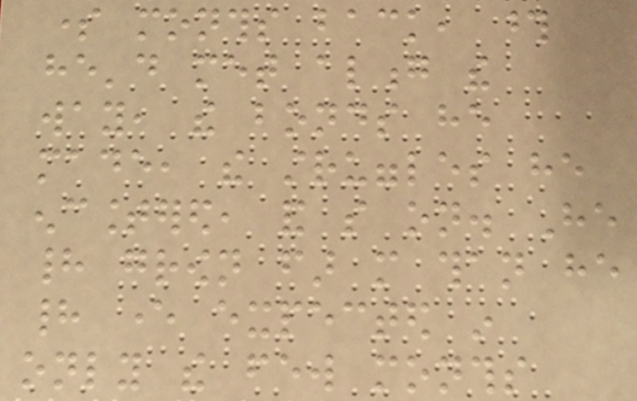some months back, those
he'd met along the
way, the bonds he
made, the struggles he
encountered, and so on. He
had grown far more than he
had ever expected in
only the few months
